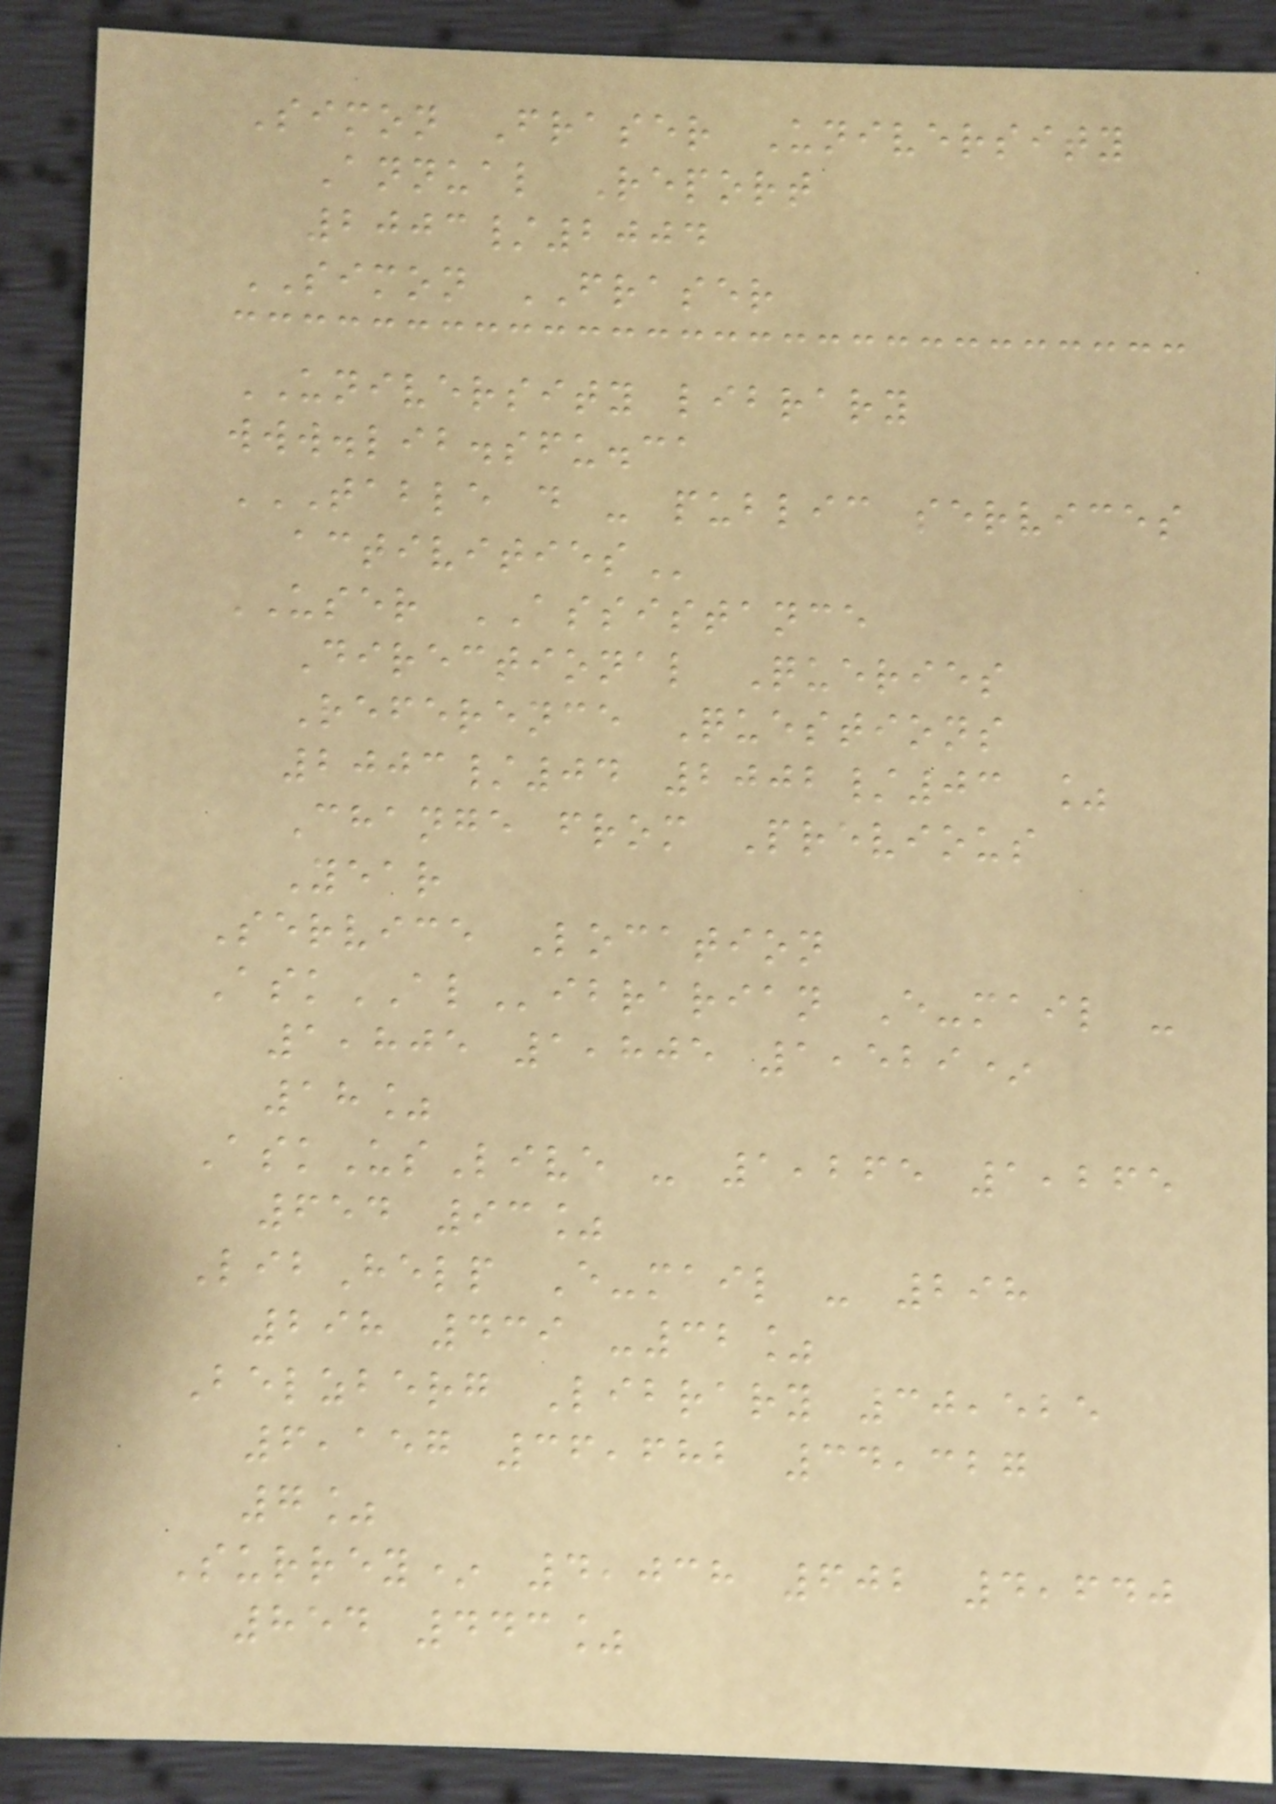Simon Fraser University
Annual Report
2003/2004
SIMON FRASER
UNIVERSITY library
www.lib.sfu.ca
TABLE D - PUBLIC SERVICES
ACTIVITIES
USER ASSISTANCE
Directional Queries
Reference Questions
2003/04 2002/03 %
Change from Previous
Year
Service Location
AskALibrarian E-mail -
1,805 1,805 1,529*
18%
AskUsLive - 1,265 1,265
654 93%
LibHelp E-mail - 298
298 439 -32%
Belzberg Library 30,525
6,157 36,682 34,327
7%
Surrey* 4,038 602 4,640
854 443%
